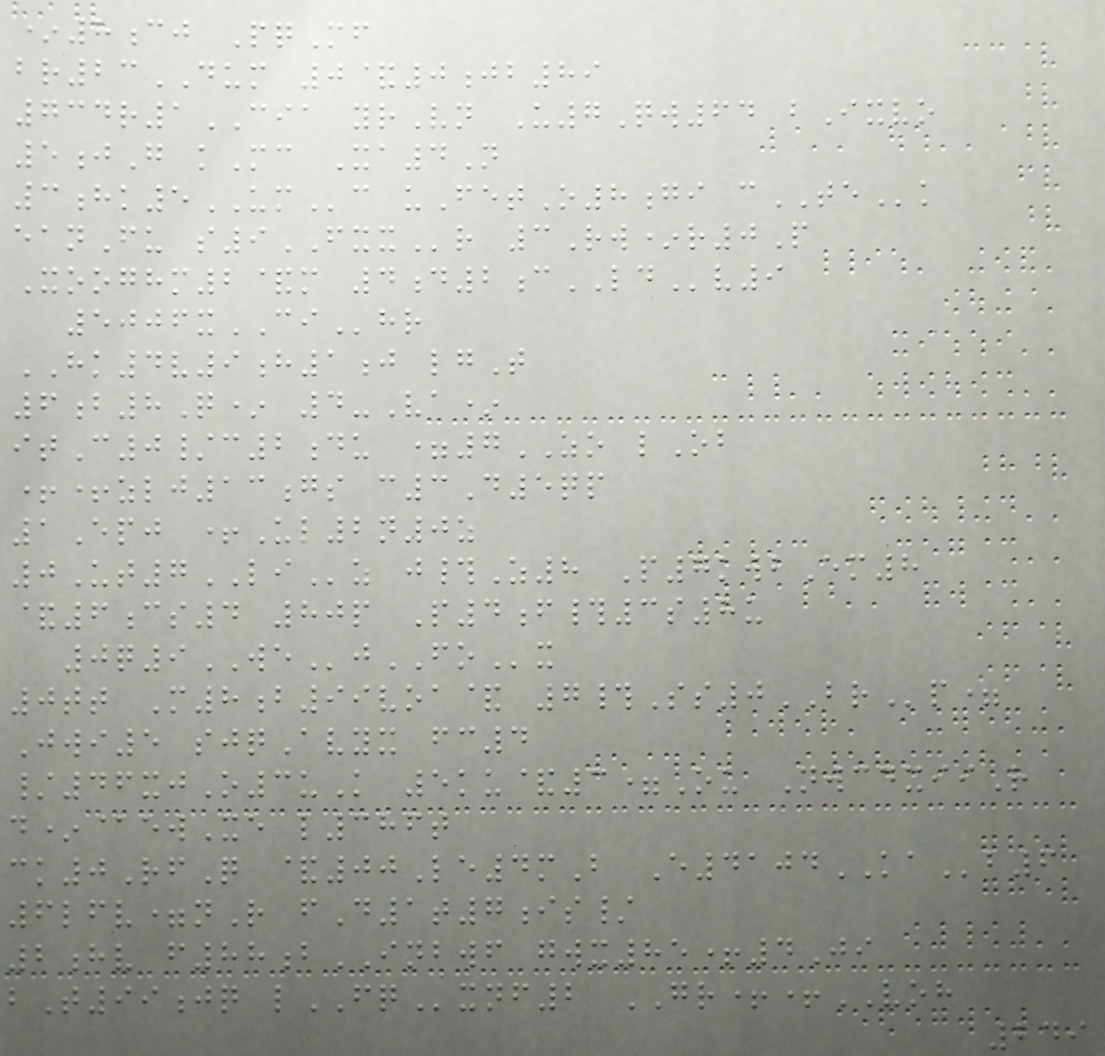*8cj PqMf
br23DUM 0&0jb89
734r1CIA yrVn U7Qw64 bIxvo
5jG kMc Xa4N
3hk5UMc uFetO8gi cTEk
eanFu s9FXXr 3Rw*r0P
Xooghm2&m 4d2cLDv9
5006xCIhr
HK4v9h1j lgT
6b8Q* 4-Va*
itC0/c2du =7ZO lOb
++zlj13gs c3D5qp
1Epj +Ul2n0z
0Ut7LIz j#Z8 P7kwbEm8
&6cs4 80p P4f#3s8u
0q9WEjFOx
0tt M8b99voa& 7#Ss0BRp=
Jwi5 sjqAvyx fc4
/46xjO3uK 5ku&3=Ou NwcdxiiR
d*@ewXe l386t
ck0RfQ &00Le4mB E4104KAb6
6lfv=nR fD1t7is/
2hv f88bINBWF gwx85+4Ji
bT99jq lFQxnf2 GR++VOH
249
